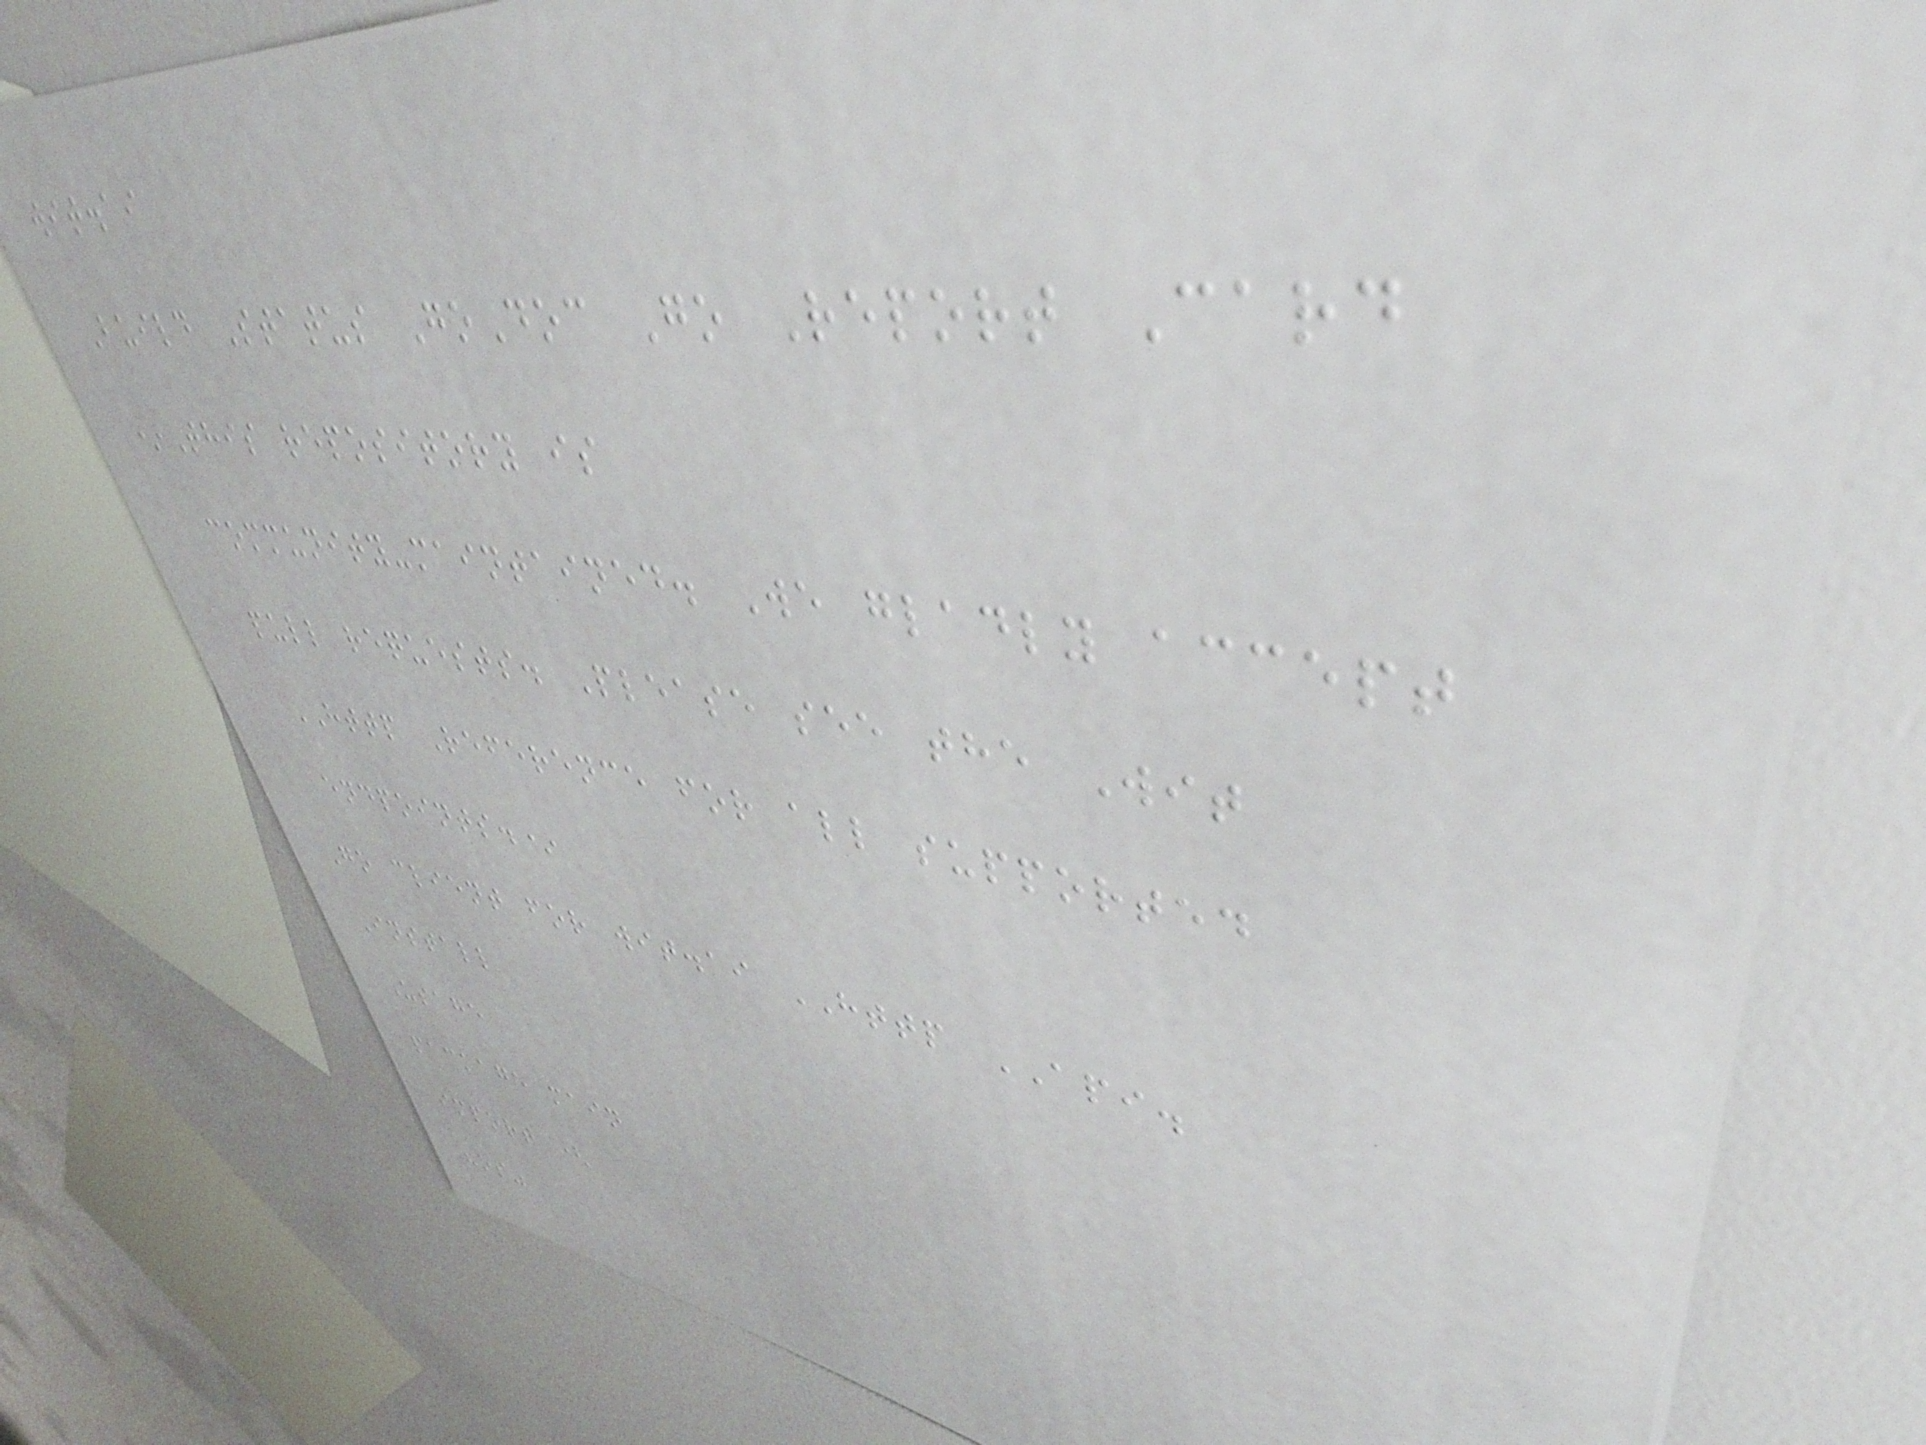wit.ai
Build Status GoDoc Go Report Card
*This repository is
community-maintained. We gladly accept
pull requests. Please see the Wit
HTTP Reference for all supported
endpoints.*
Go client for wit.ai HTTP API.
Install
Usage
package main
import (
"os"
